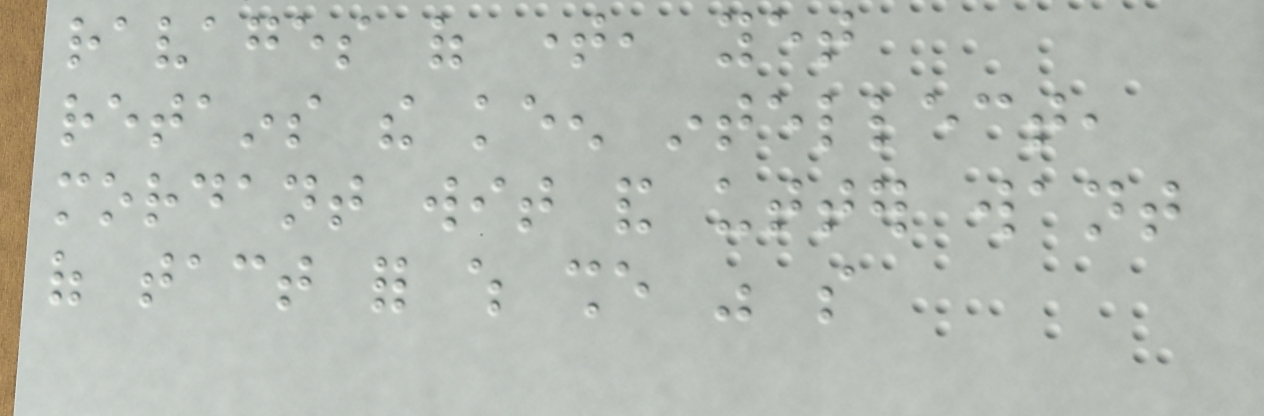ravages of time, yet
retains the keen intellect,
mordant wit and utter want
of tact for which she was so
